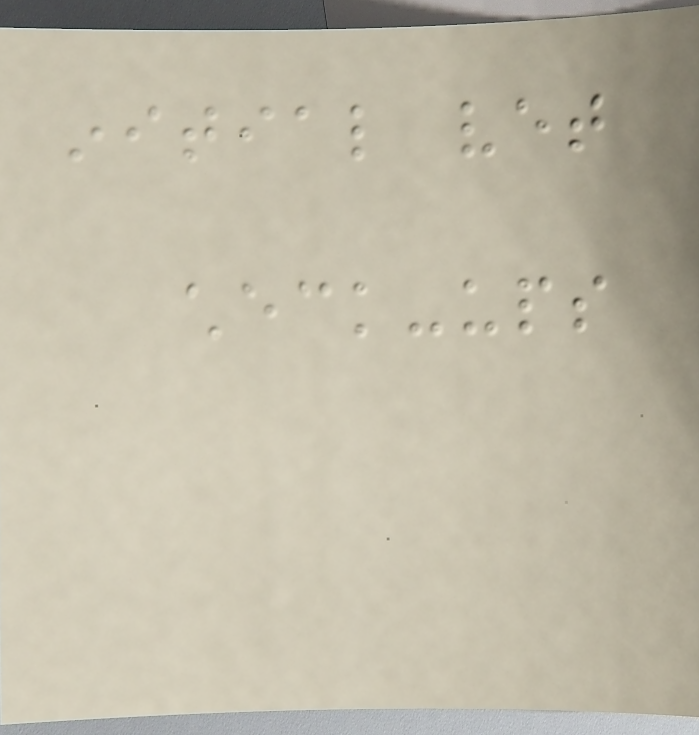initial vet
check-ups
